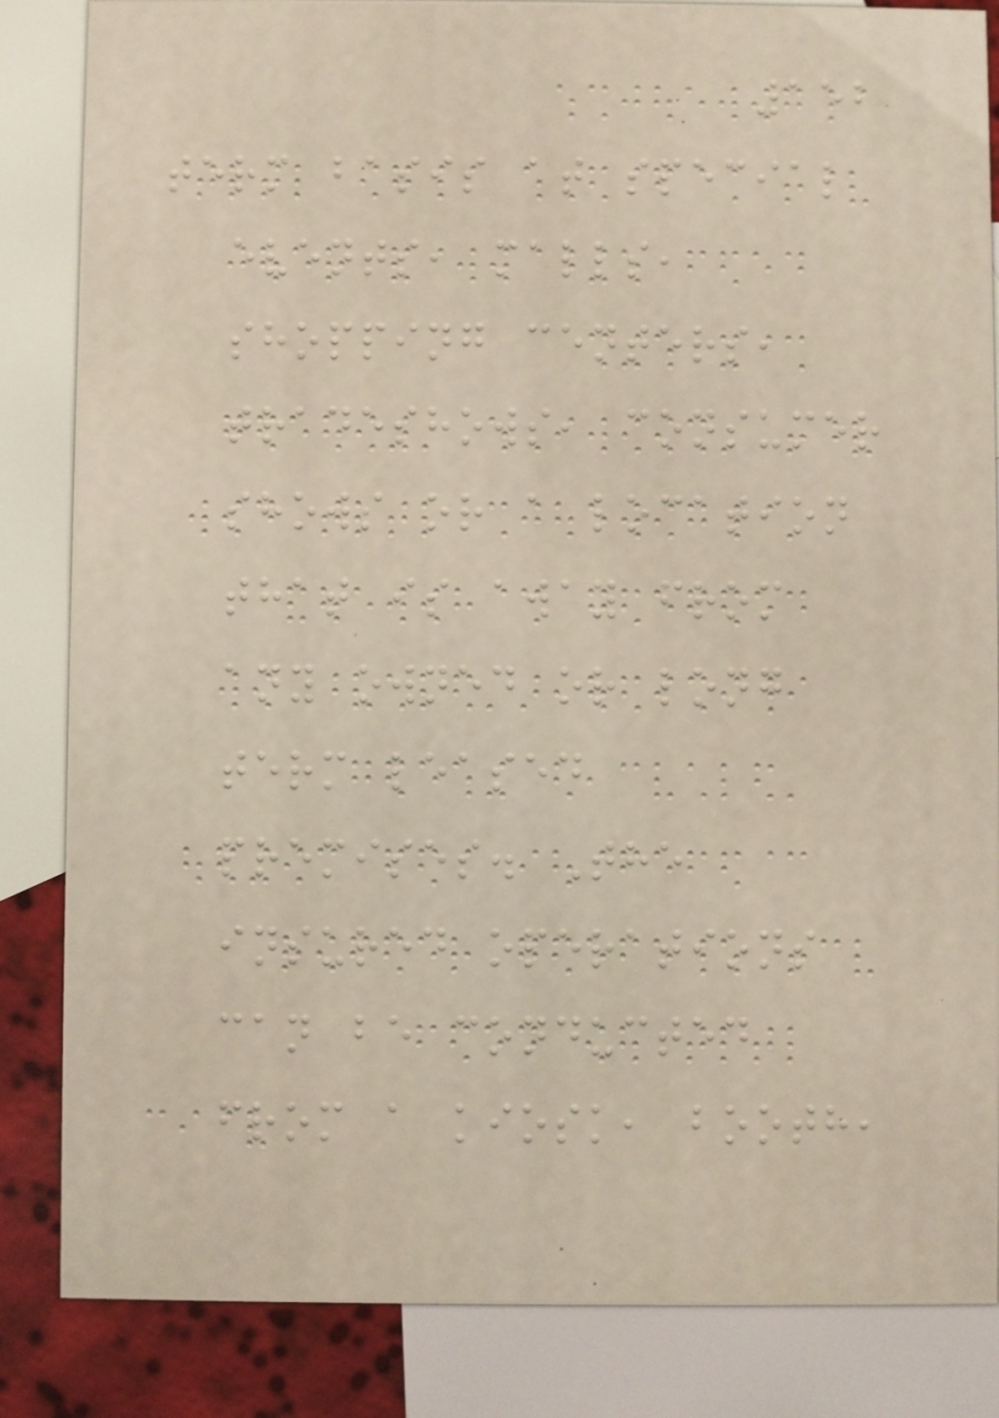152
term basis at special
events, malls,
shopping centers,
tradeshows, consumer
shows or a location
that is away from
any owned or long
term leased
premises. The
insured operations
can be conducted
from a kiosk, booth,
